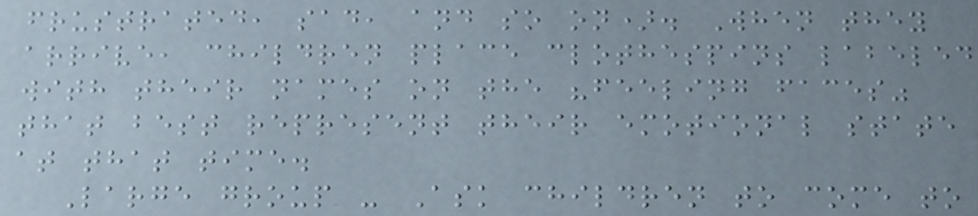frustrated, sad, and so on). When they
arrive, children place clothespins labeled
with their names on the "feeling faces"
that best represent their emotional state
at that time.
Large group - Ask children to come to
